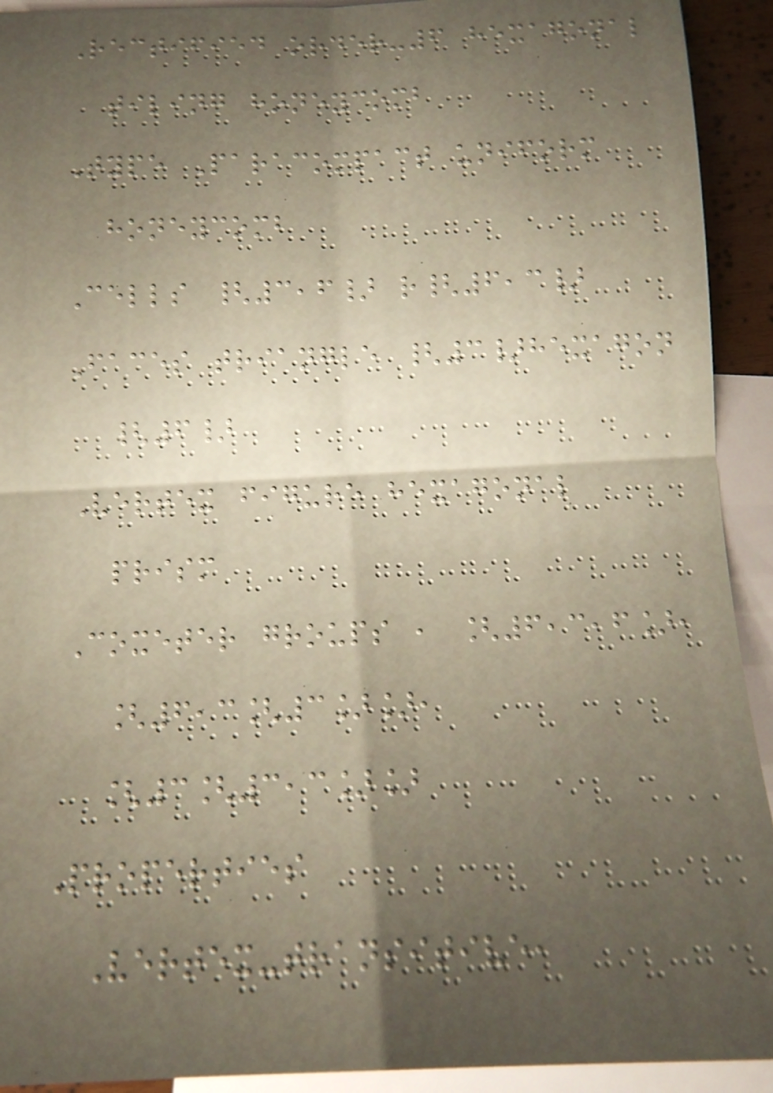Rectified order-6 hexagonal
tiling honeycomb
Type Paracompact uniform
honeycomb
Cells {3,6} r{6,3}
Faces triangle {3}hexagon
{6}
Vertex figure hexagonal
prism
Coxeter groups , [6,3,6],
[6,3[3]],
[3[3,3]]
Properties
Vertex-transitive,
